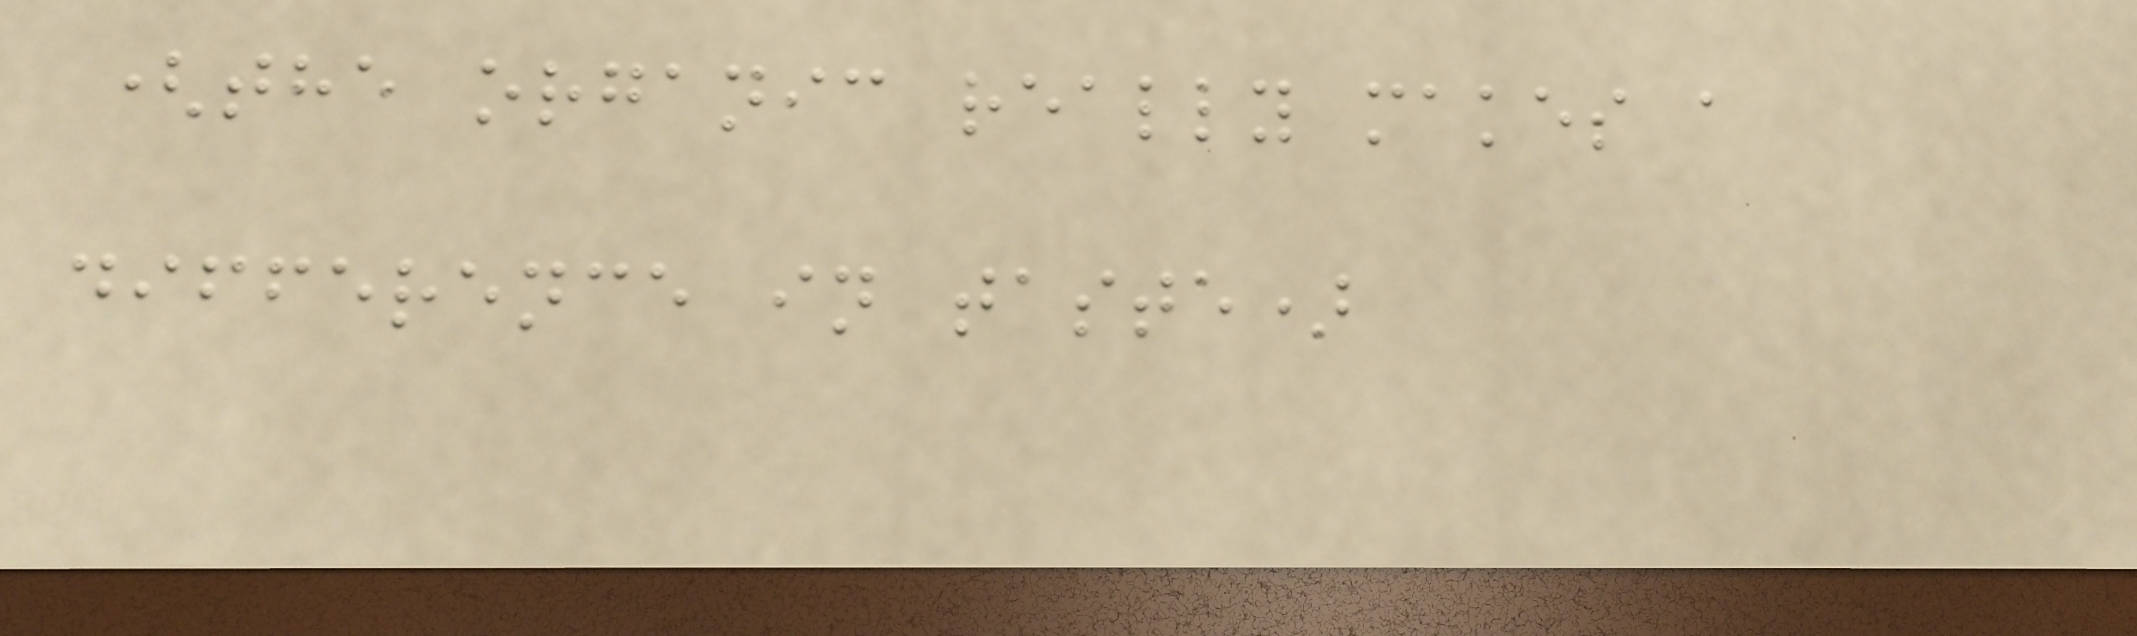(the organic really makes a
difference in taste)
